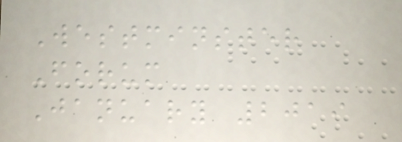Westminster
Forum
January 2019
